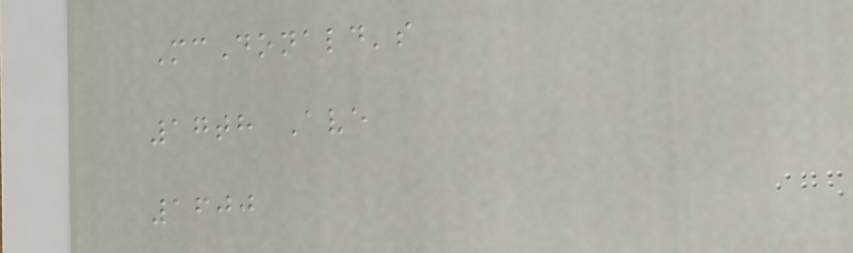McDonald's
17th Ave
1600
